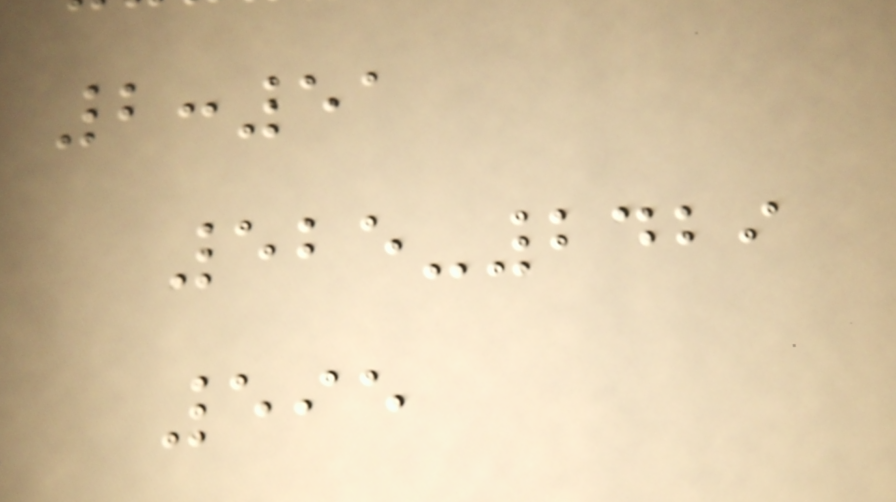2:51
525-2429
595
